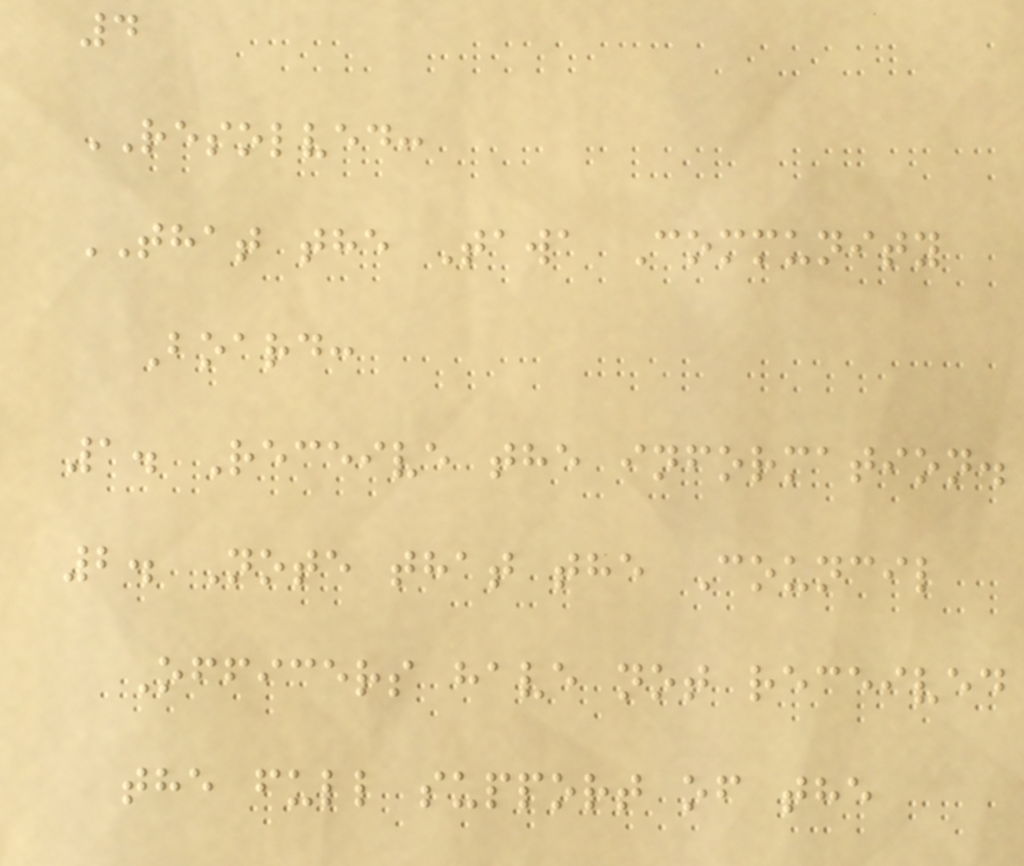4
RESOLVED:
THAT the Tawa Community
Board:
1. Receive the information.
2. Note that the Council
Officers have not received
the full support of the
